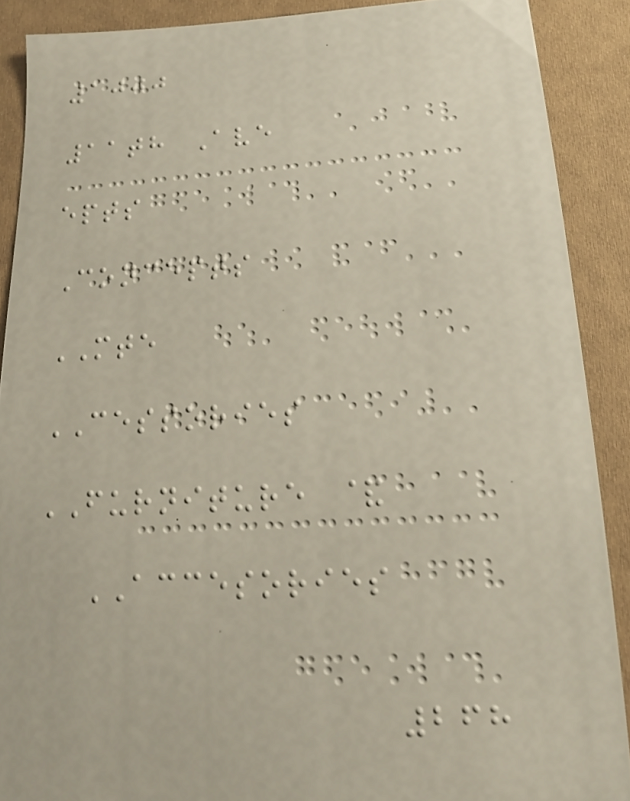1000
11th Ave
epts
Concepts
MTE
CESSORIES
FURNITURE &
ACCESORIES
268
